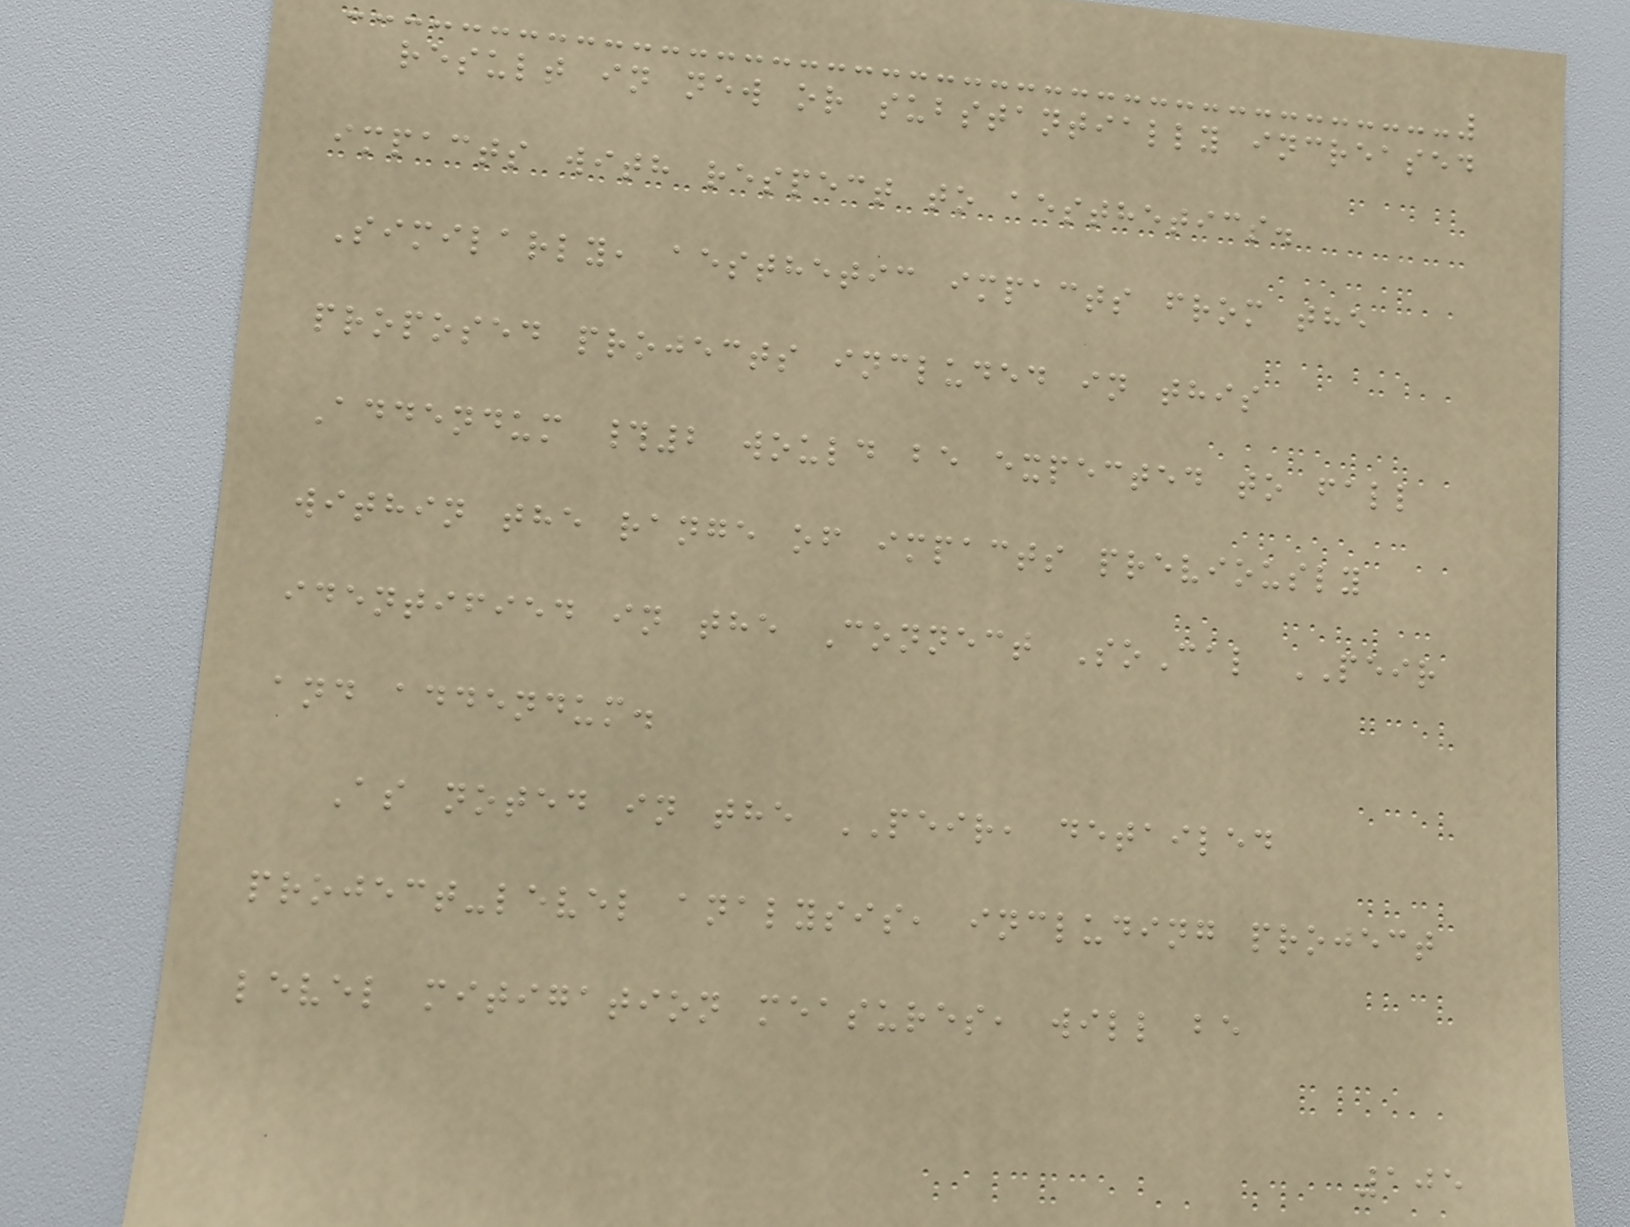result in new or substantially increased
impacts with respect to aesthetics.
Similarly, aesthetic impacts from the
proposed projects included in this
Addendum #2 would be expected to fall
within the range of impacts previously
identified in the Connect SoCal PEIR
and addendum.
As noted in the PEIR, detailed
project-level analysis, including project
level mitigation measures, will be
105
